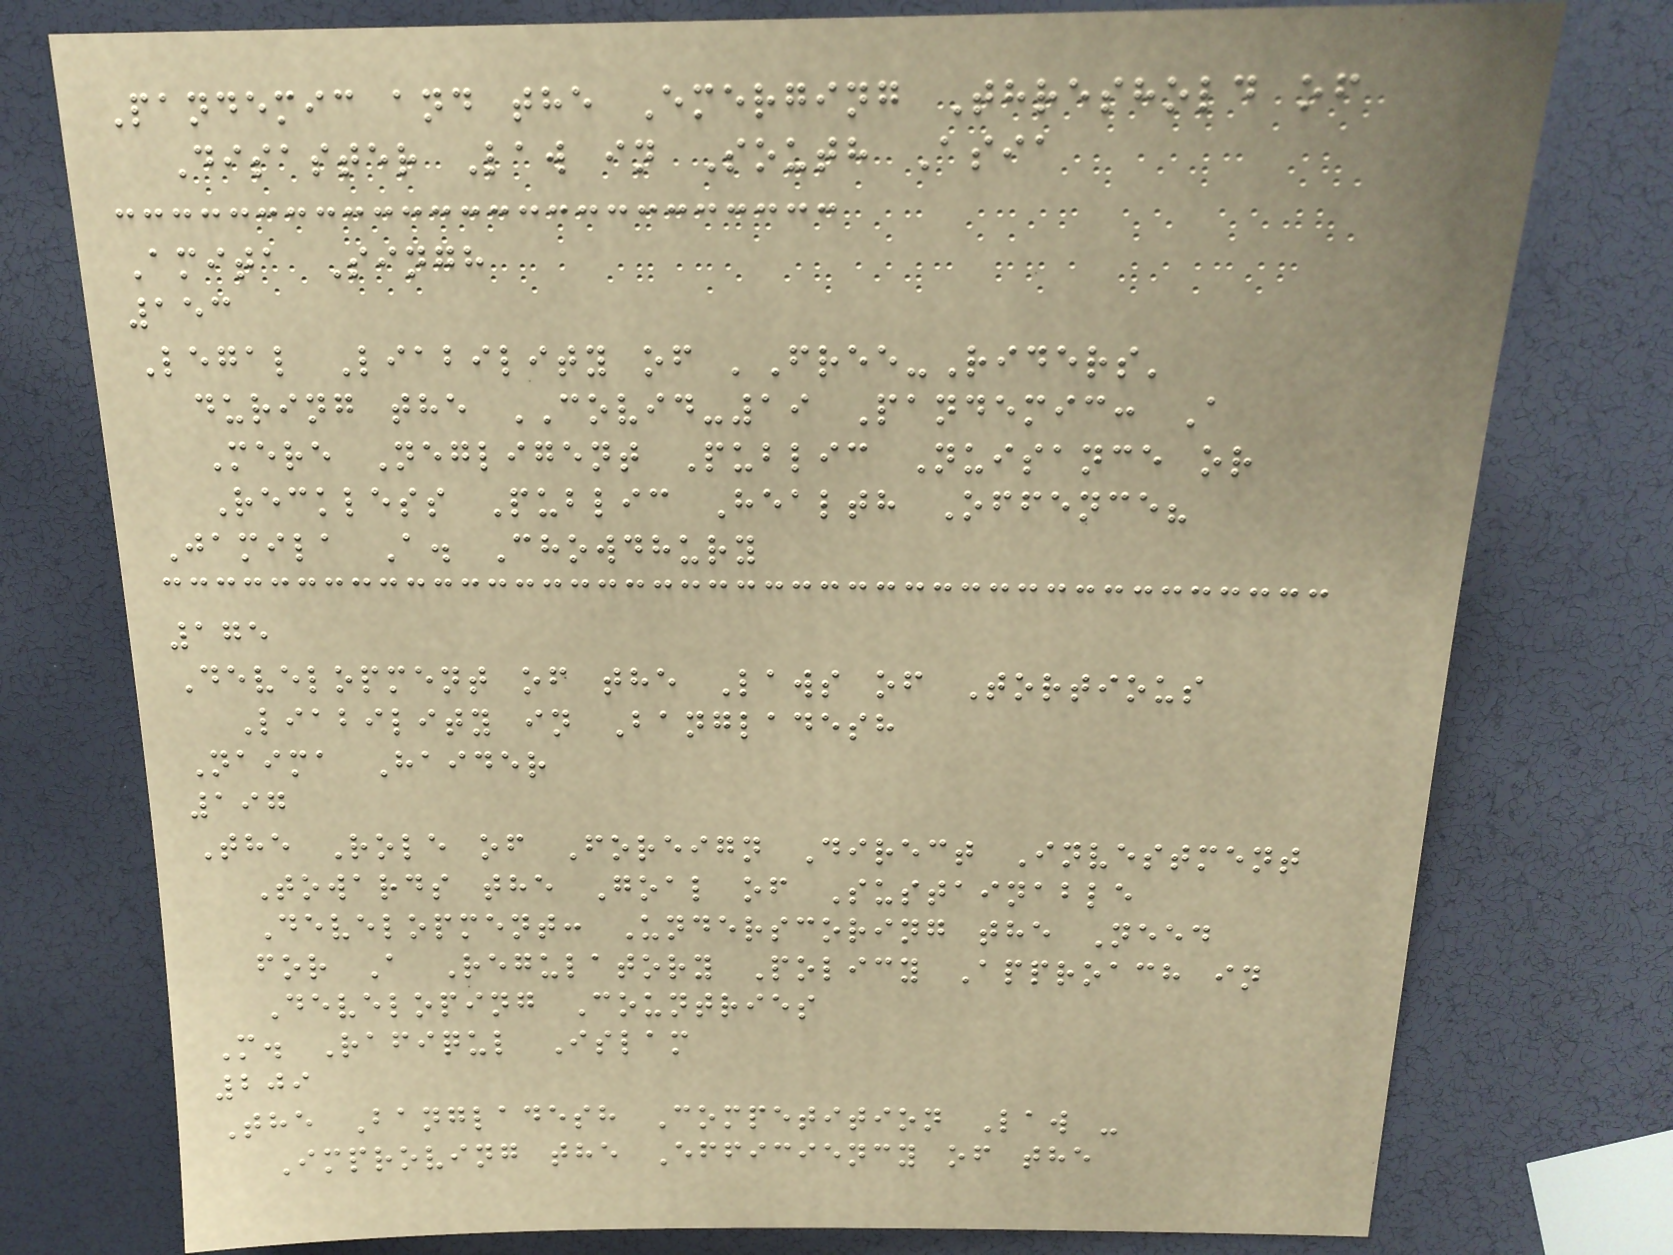Pandemic and the Emerging Threshold of
Disaster Law in South Asia
Amita Singh
153
Legal Liability of 'Free-Riders'
during the COVID-19 Pandemic: A
Mere Negligent Public Nuisance or
Reckless Public Health Offence?
Jamila A. Chowdhury
175
Development of the Laws of Tortious
Liability in Bangladesh
Naima Haider
197
The Role of Foreign Direct Investment
Towards the Goal of Sustainable
Development: Underscoring the Need
for A Regulatory Policy Approach in
Developing Countries
M. Rafiqul Islam
209
The Bangladesh Competition Law -
Improving the Efficiency of the
